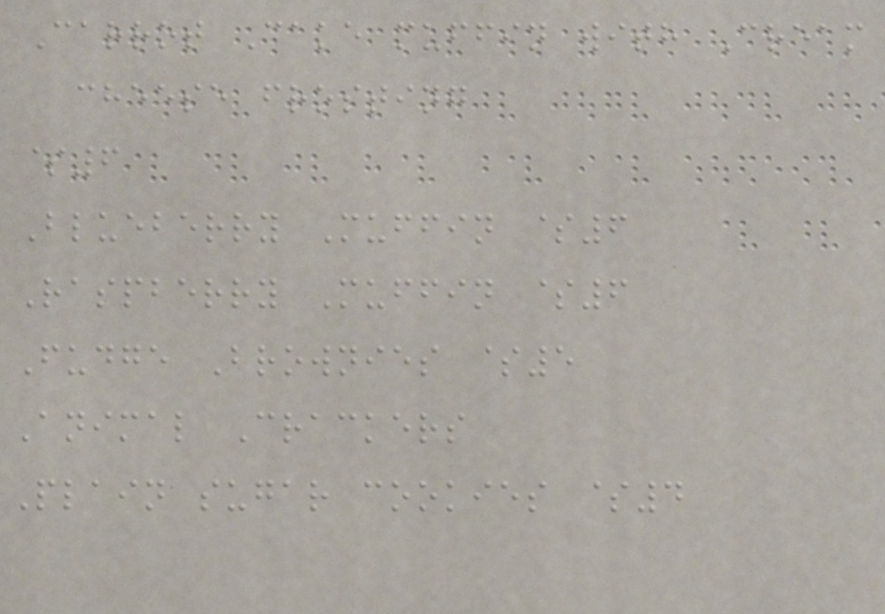Carrot Cake muffin with Cream
cheese frosting
$6
Blueberry Muffin $6
Raspberry Muffin $6
Fudge Brownies $5
Animal Crackers
Plain sugar cookies $4
